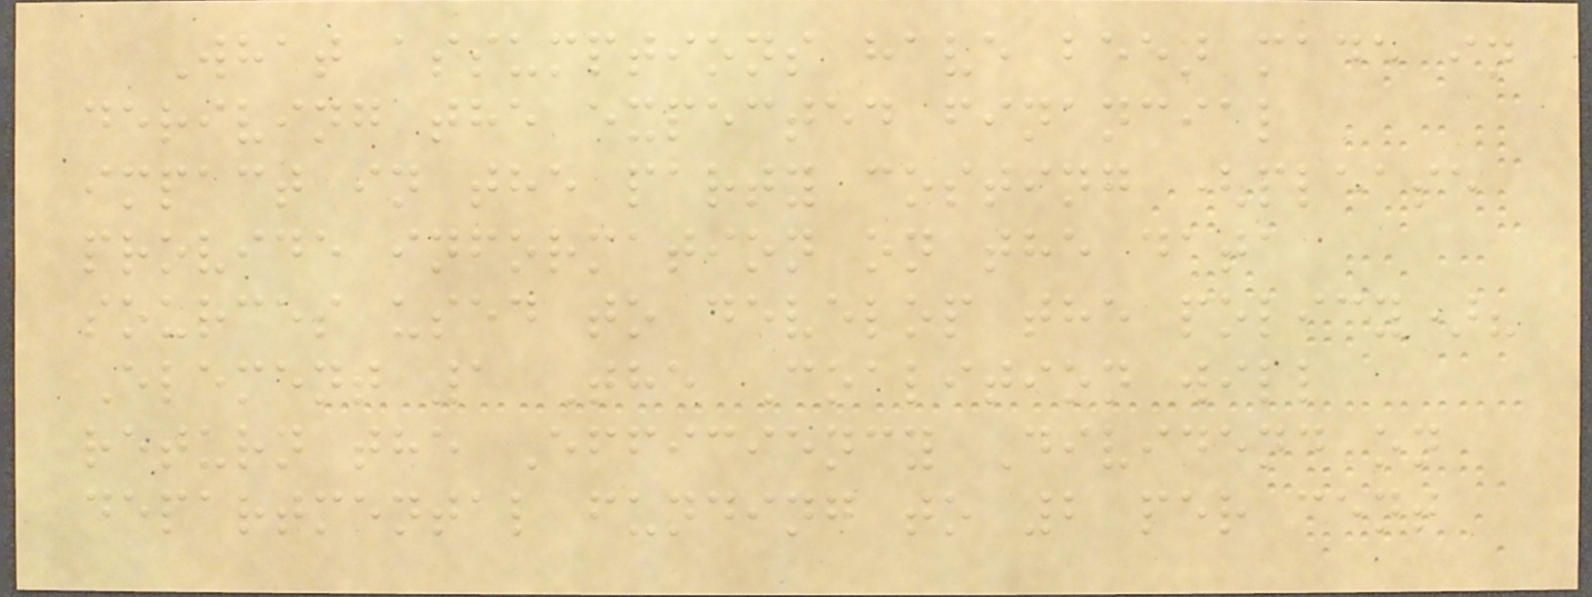What assumptions have been made in
deriving the expected financial
impact in the party costing (please
provide information on the data
sources used to develop the policy)?
Element 1 The Coalition will
return the Efficiency Dividend on
departmental funding to 2 per cent
